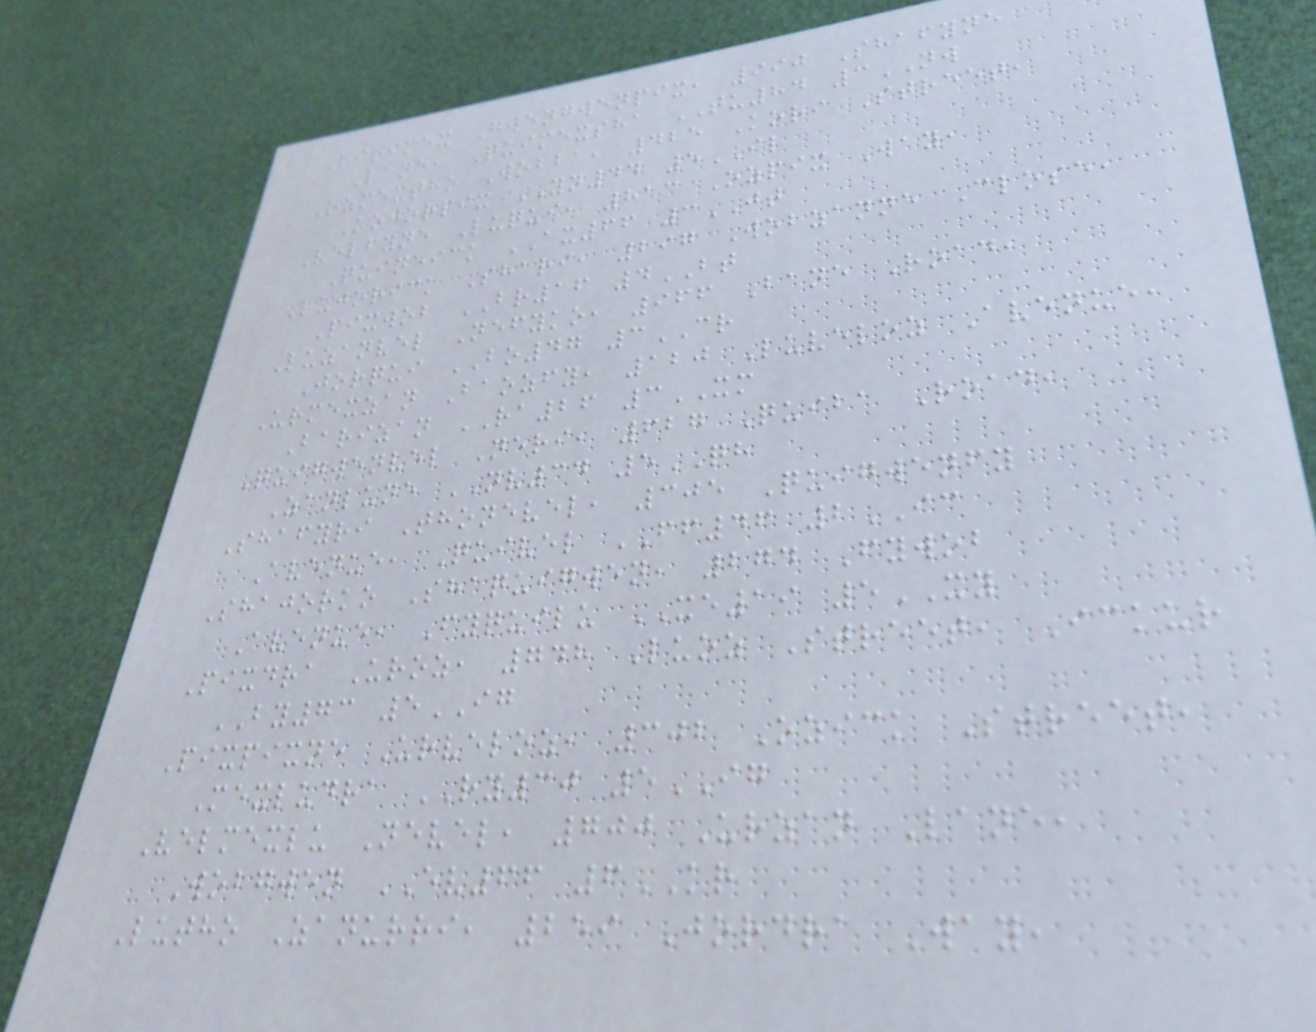Ririmex Gwengwenpix, 990 Shafyne
Lane, Quimexsha TU84 3NW
Ozmextho Wobba, 425 Kori Street,
Kojorpix YN44 5IL
Velfyne Luqui, 813 Ozpix Way,
Quineick AX66 3JT
Lujorick Shari, 297 Wobzanne Close,
Pixwob BR16 4BT
Luzanvel Nefyko, 966 Bane Road,
Jorqui BO47 3CR
Urmexzan Baozfy, 120 Luveloz Avenue,
Barizan RA26 3XM
Quigwenvel Neri, 627 Quiba Road,
Zanlune NV34 5QH
Shafyri Thonevel, 305 Quigwenfy
Avenue, Quivel FF46 2IC
Shajorko Shaquigwen, 274 Fywob
Avenue, Fyquilu XE19 5XY
Pixdra Uroz, 748 Luoz Street, Ickur
BY73 5IG
Pixpixne Urveloz, 302 Ozick Street,
Mexludra RY30 5IG
Velmexlu Nevel, 700 Urzan Lane,
Wobgwen EV66 6KR
Lutho Zanurri, 259 Jordra Way,
